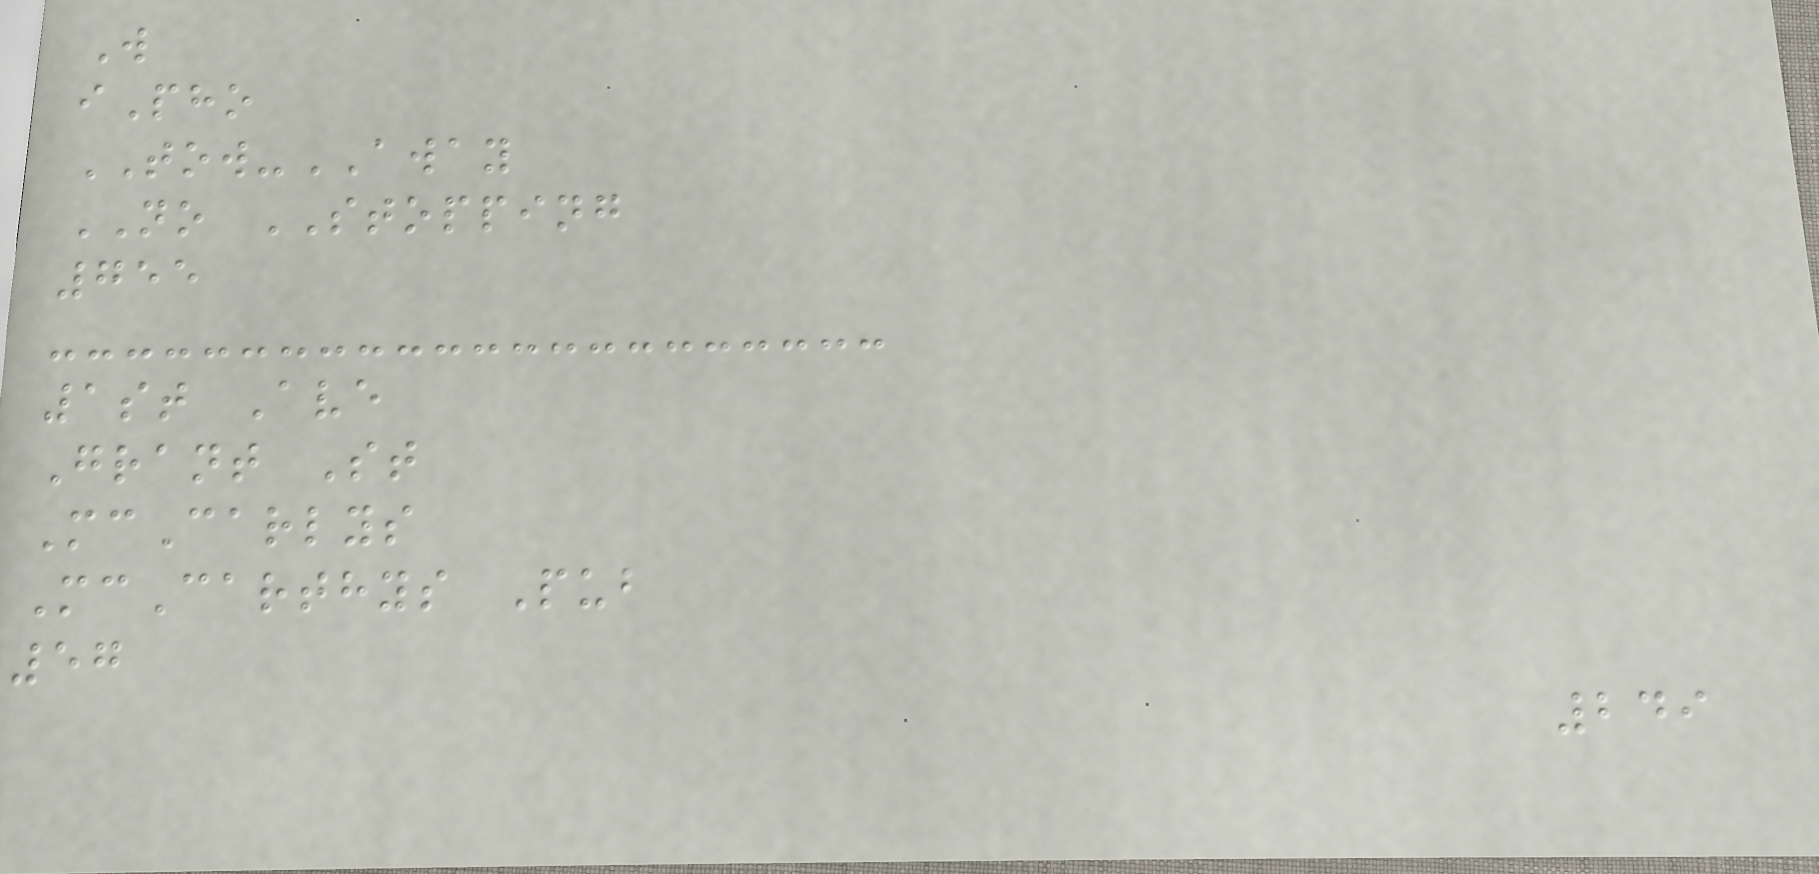W
iPho
TOW-AWAY
NO STOPPING
755
1st Ave
Grant St
McCarlys
McCarthys Pub
57
249
